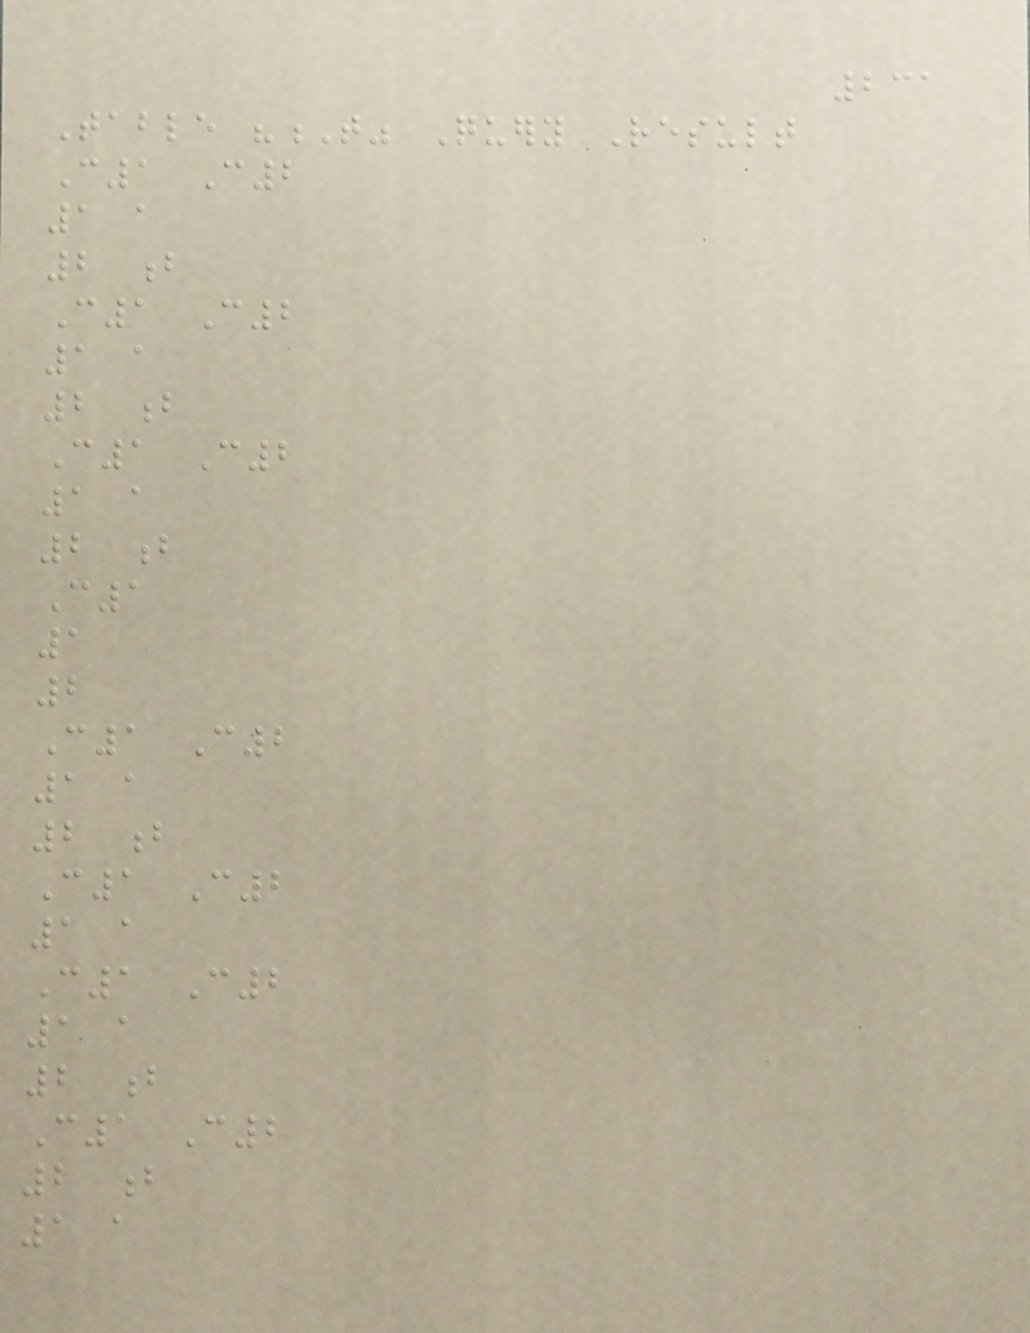231
Table "T" Query Result
C1 C2
1 a
2 b
C1 C2
1 a
2 b
C1 C2
1 a
2 b
C1
1
2
C1 C2
1 a
2 b
C1 C2
1 a
C1 C2
1 a
2 b
C1 C2
2 b
1 a
